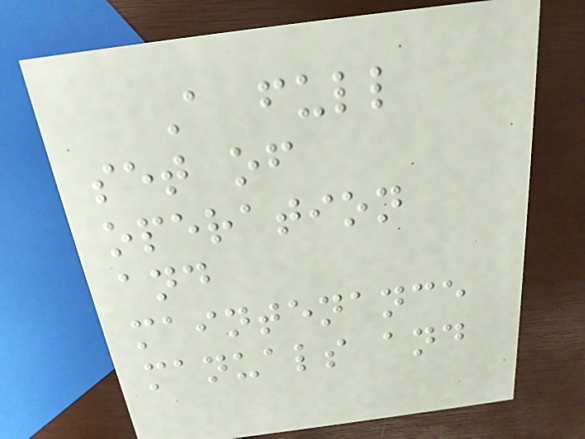A full
set of
operation
and
maintenance
manuals and
